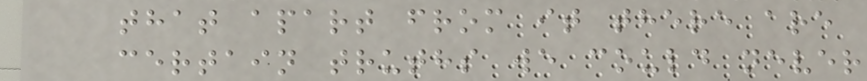that apart from it there are
certain truths we could never
